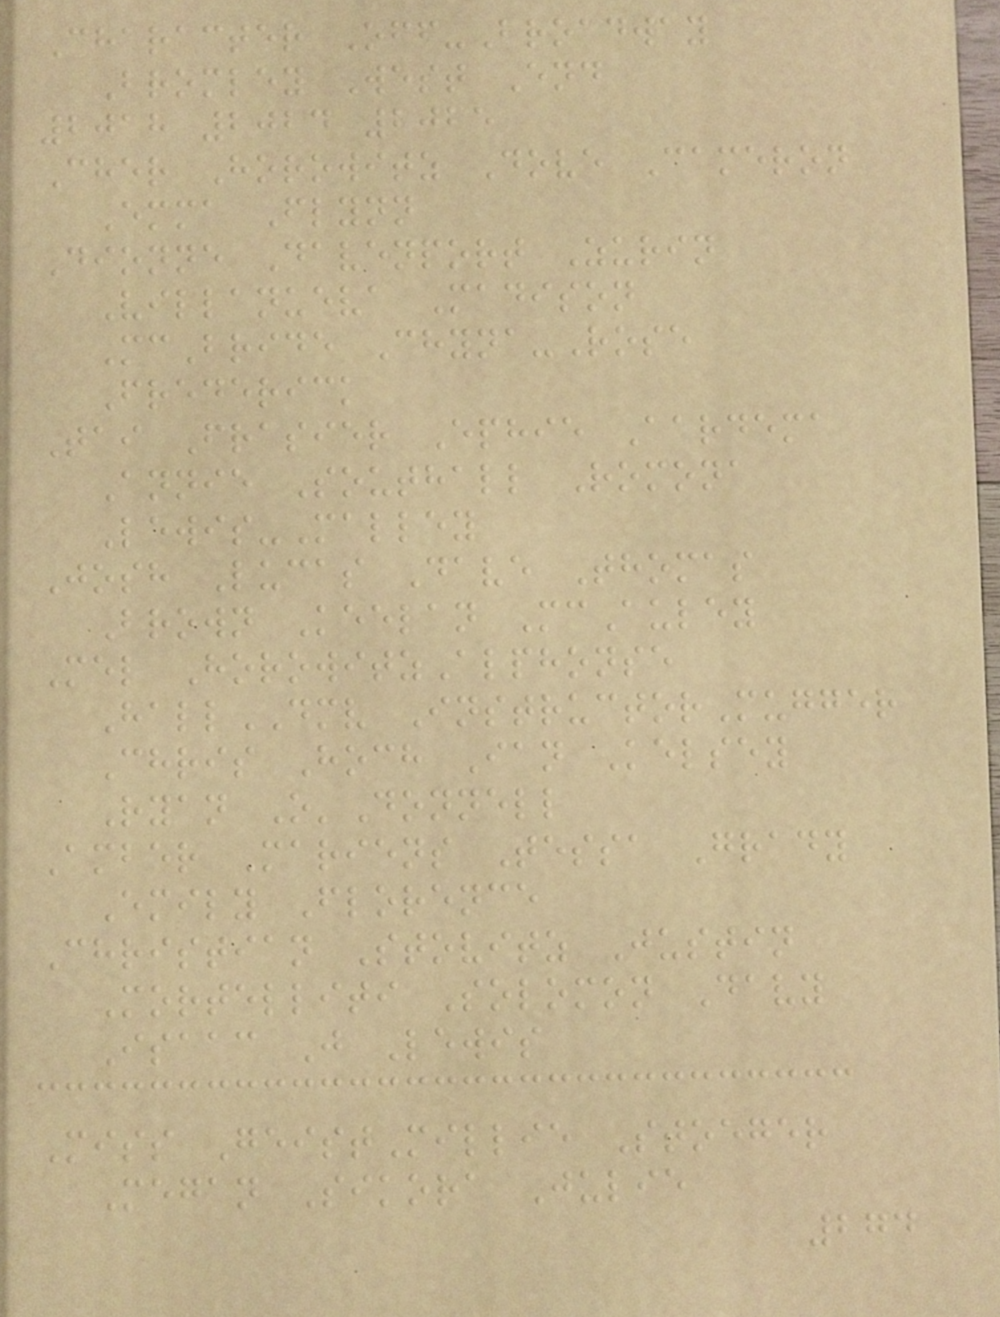Character Off-Broadway
Bromley West End
2018 2024 2025
Cher Horowitz Dove Cameron
Emma Flynn
Dionne Davenport Zurin
Villanueva Madison
McBride Chyna-Rose
Frederick
Tai Frasier Ephie Aardema
Annie Southall Romona
Lewis-Malley
Josh Lucas Dave Thomas
Brown Keelan McAuley
Mel HorowitzAlphonse
HallDMV InstructorMugger
Chris Hoch Ian Kelsey
Ryan O'Donnell
Amber Mariens Tessa Grady
Emily Florence
Christian Stovitz Justin
Mortelliti Solomon Davy
Isaac J Lewis
Miss GeistMillie Stoeger
Megan Sikora Julie
274
